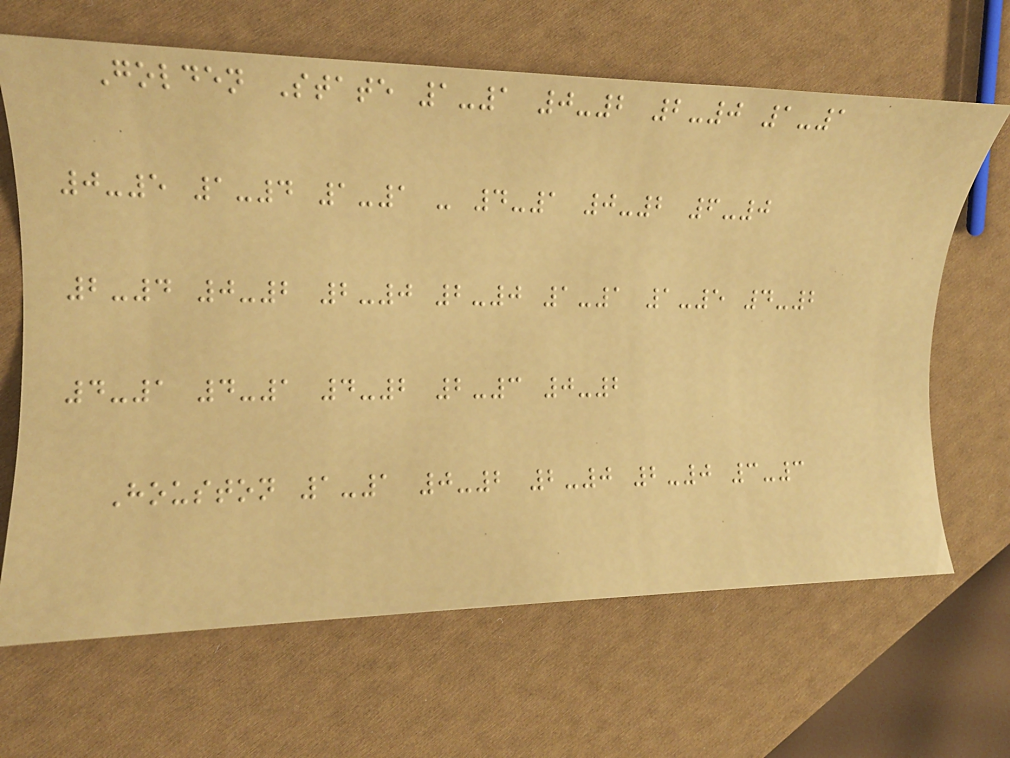Golden State 1-1 0-2 2-0 1-1
0-5 1-4 1-1 - 4-1 0-2 6-0
2-4 0-2 2-0 2-0 1-1 1-5 4-2
4-1 4-1 4-2 2-3 0-2
Houston 1-1 0-2 2-0 2-0 3-3
